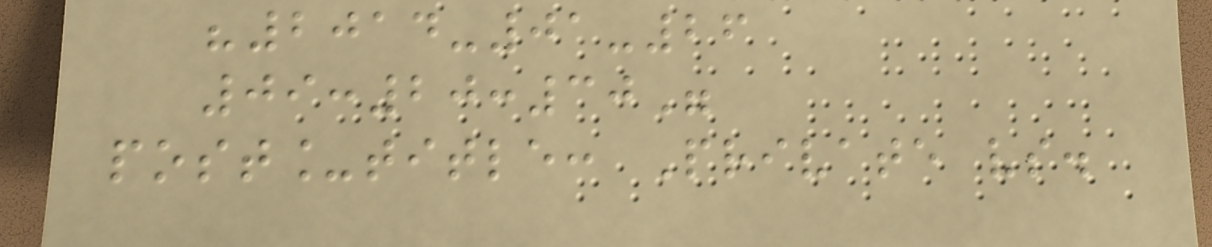"2014-01-26
09:20:30"
post_title: Private vs.
